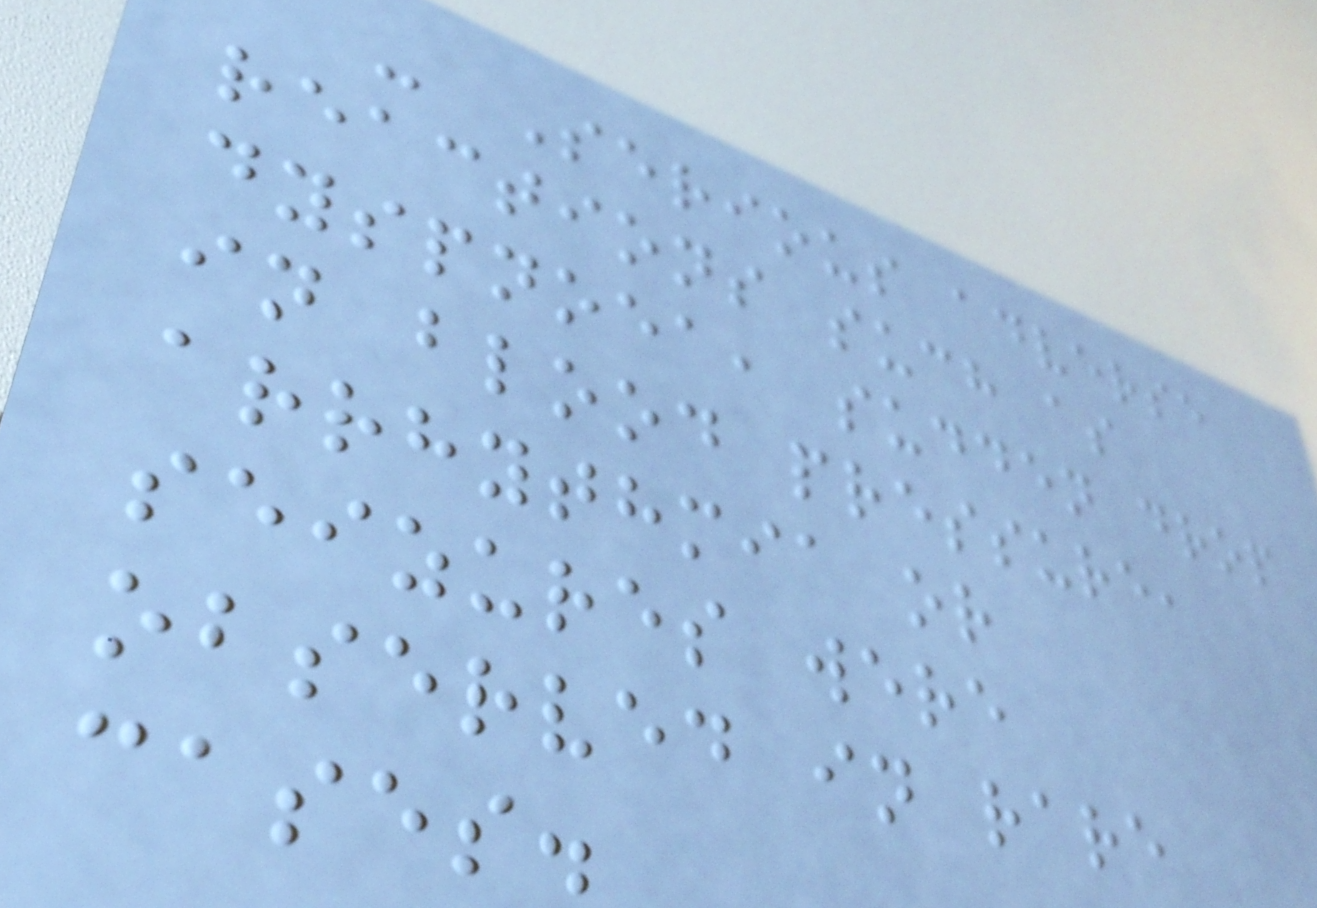- Serious adverse
reactions such as
dyspnoea, sudden drop
in blood pressure,
arrhythmia or
seizures were
observed in rare
cases.
